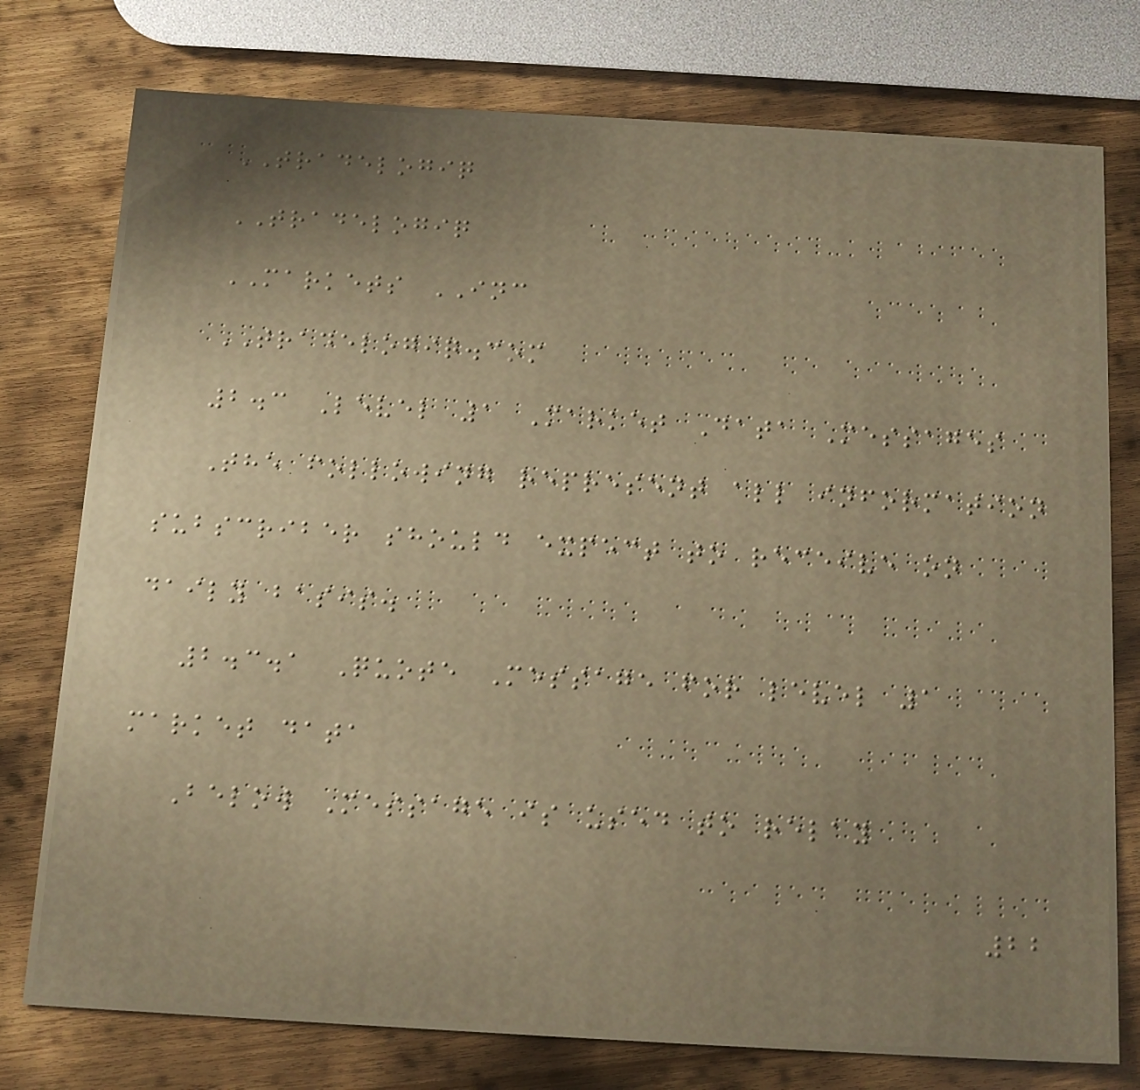TRADELOGIQ
TRADELOGIQ
MARKETS INC
TRADELOGIQ.com
2.3 Level 1 Market Data Messages
The following represent all information
subscriber should expect to receive on
daily basis.
2.3.1 Quote Message for level 1
market data
Below Message is used to relay
22
